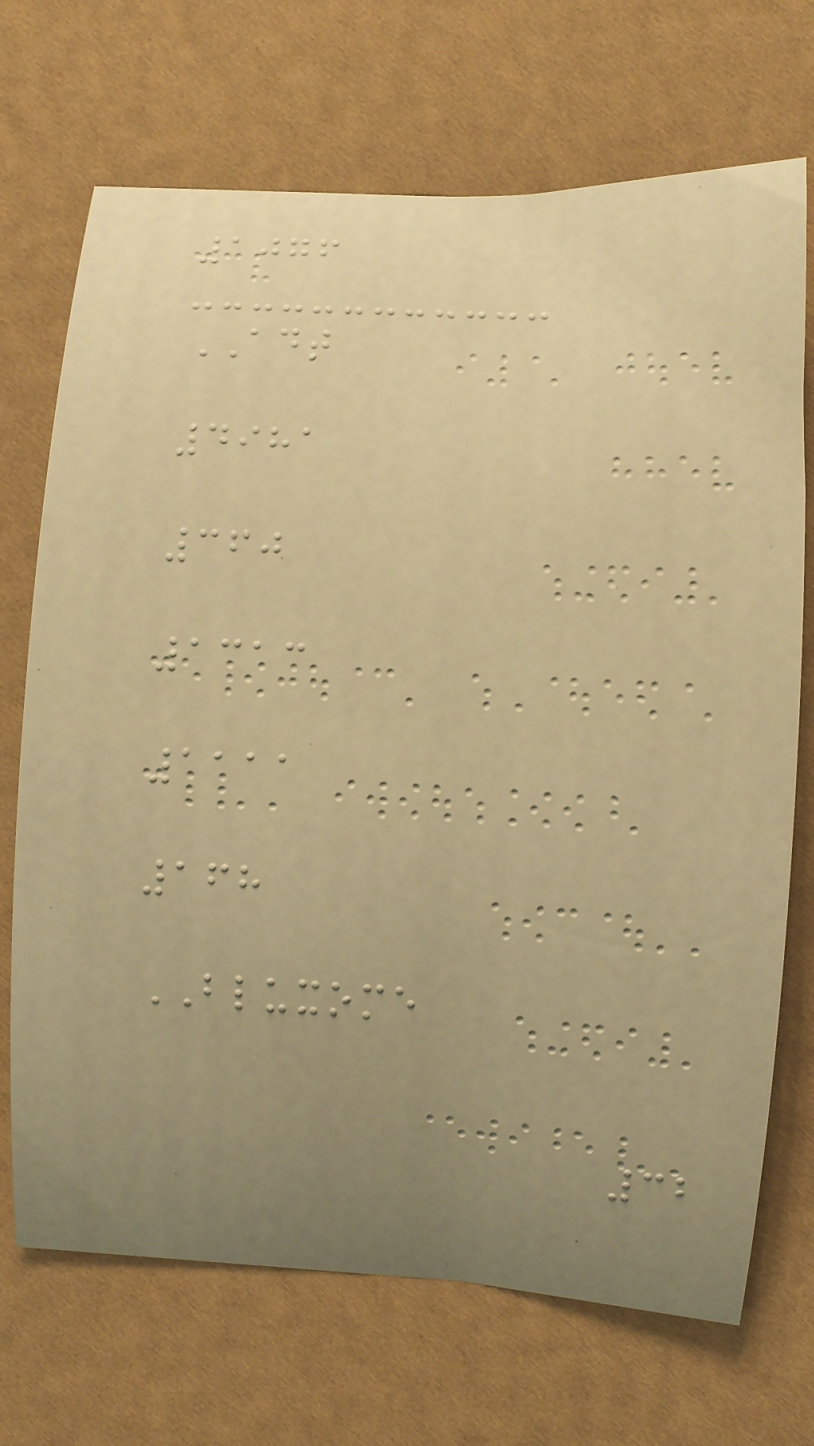1076
ADT
4981
360
1313
1111
168
BLUXOME
32
